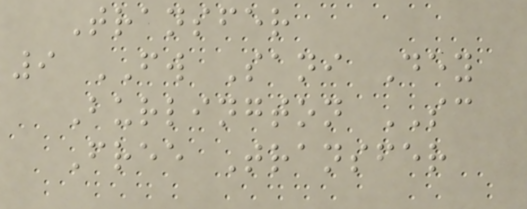Transfer
9 FW Sani Dey
Burlington SC
Free Transfer
